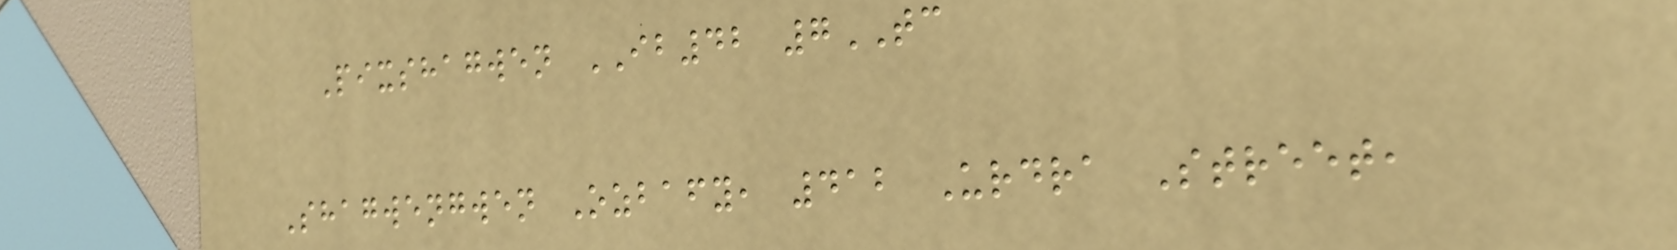Pixshagwen IB42 7TC
Shagwengwen Ozbafy, 412 Urdra Street,
